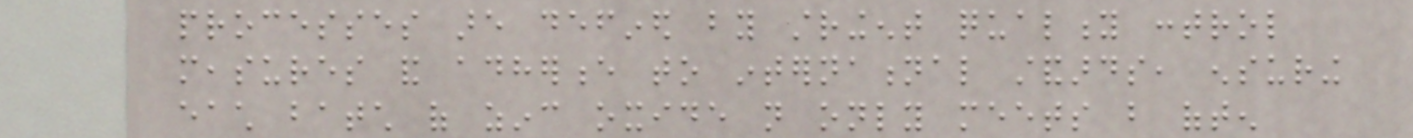processes are defined by stringent quality control
measures and adherence to international standards, ensuring
each batch of zinc oxide not only meets but often
